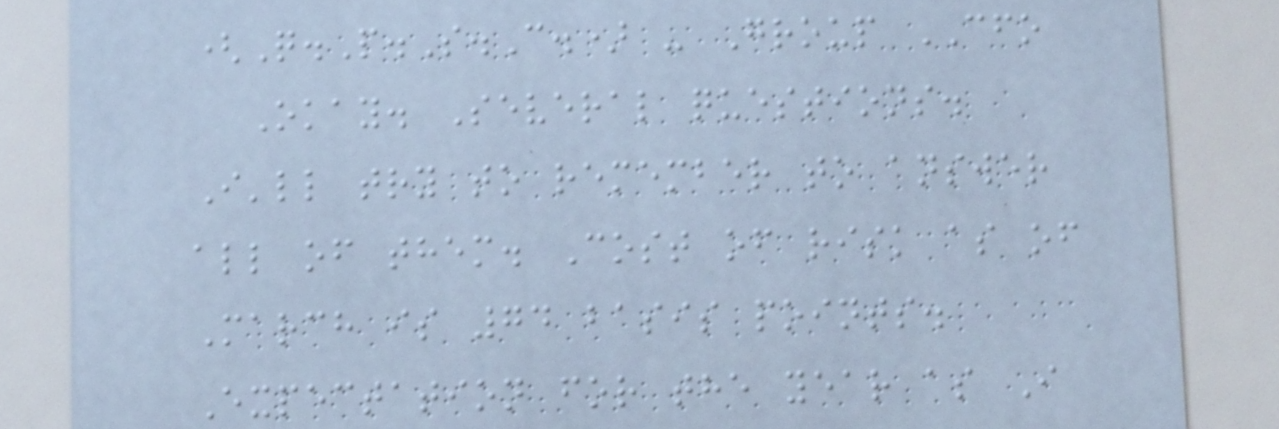(Q.P.S.C.) - Group CFO
Okay. Several questions.
I'll try to remember to answer
all of them. Cost of risk as of
March is 74 basis points.
Expectation for the year as I
